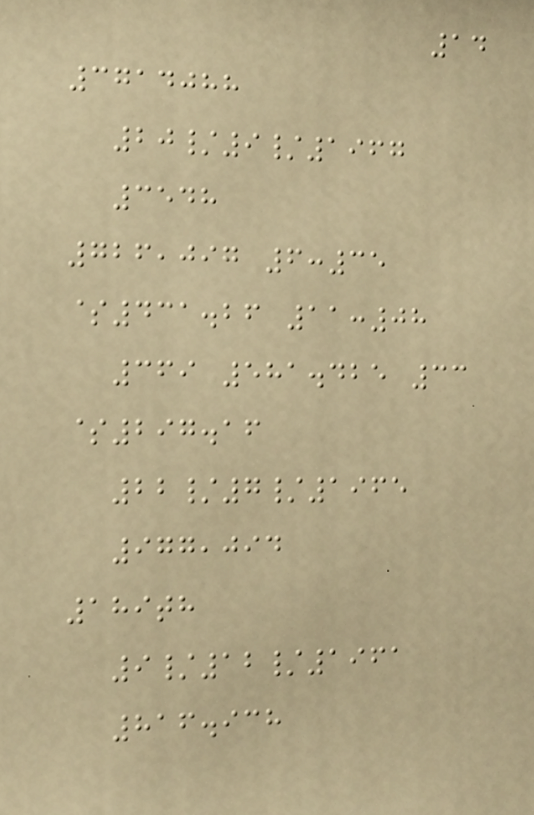14
3714088
20/9/1967
3548
726,097 6:35
$431.26 11:08
369 581.425 33
$297.16
22/7/1965
977,094
189th
9/12/1961
816.938
